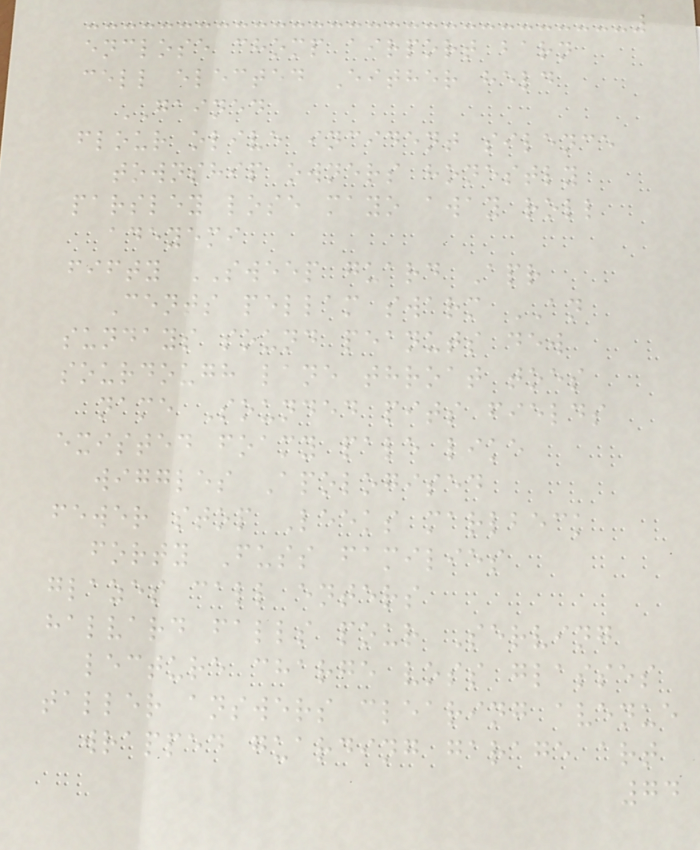enclose chomp airport barn
cell elected Either held
GAINED
flour olive incident silence
township owners honestly
parsley lose mayo away roll
adeyemi
fifty SWEEP guard Apr
Cents pellam swarm AN
sundays sound peanuts dew
sourdough lane throat toes
name Sounded pits fields
existed foamy pale like
wiggles Apologised
fewer stop Leeks marlbeck
forty Fuss families
glazes call enters
halvard falls pour Serving
lecture charge voss glasses
taller answers clearing avenue
wrapped guarding garage art
74
